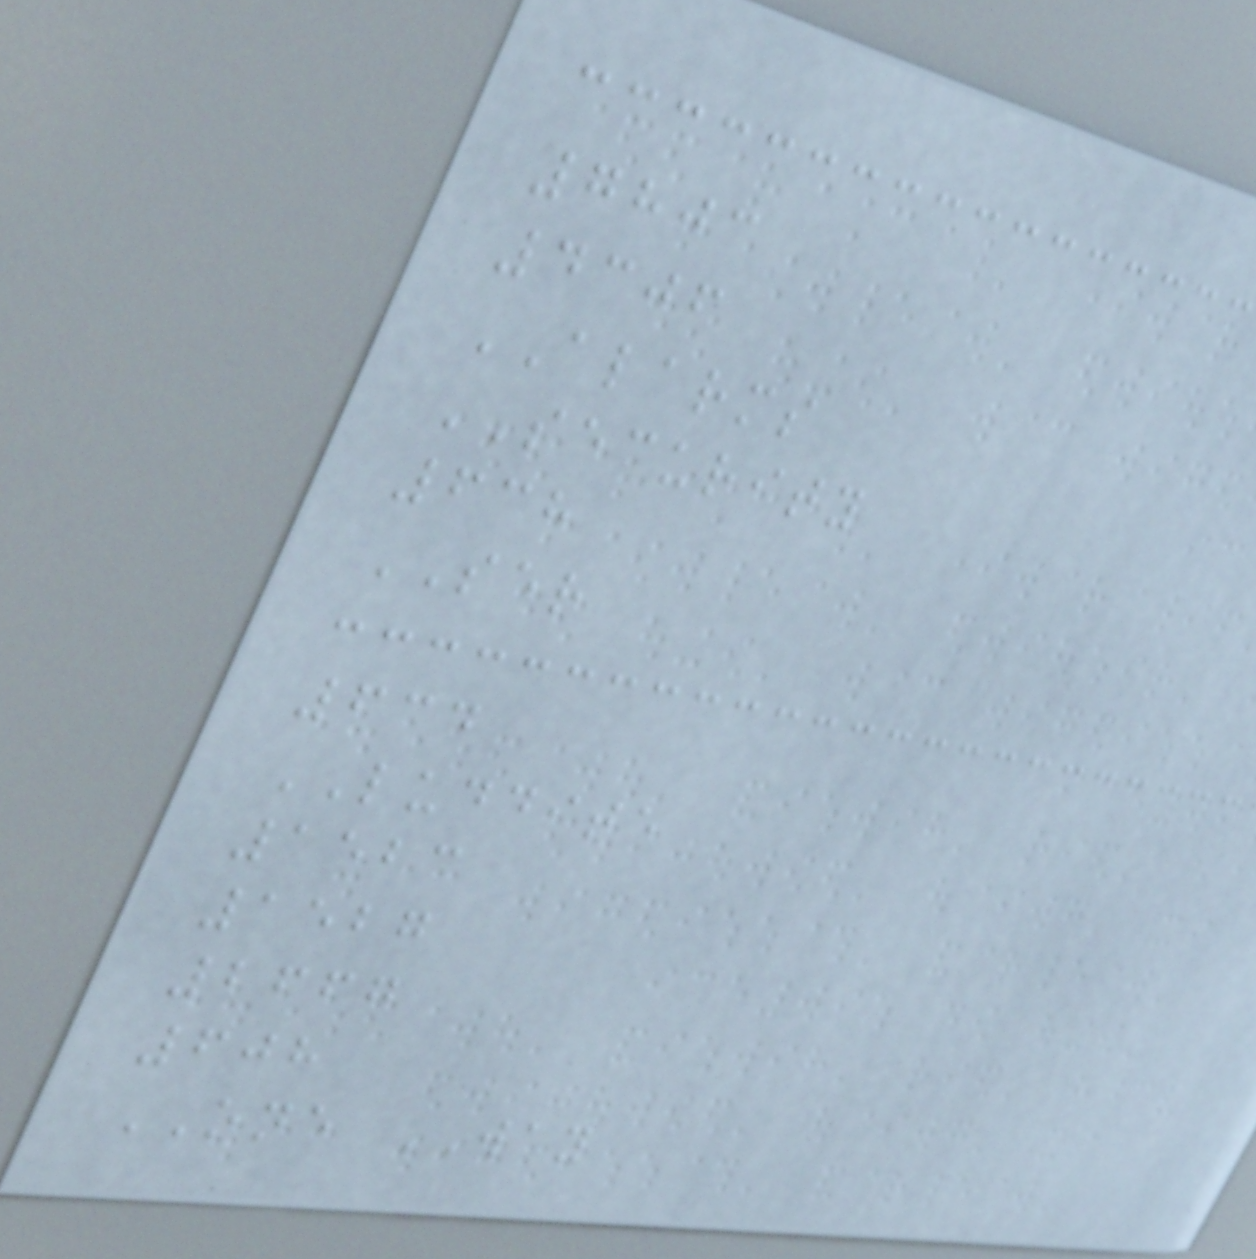7803
4306
ALARMS
SECURITY
638
SER
634
LUDDITE
1523
1527
2667
608
ONE WAY
